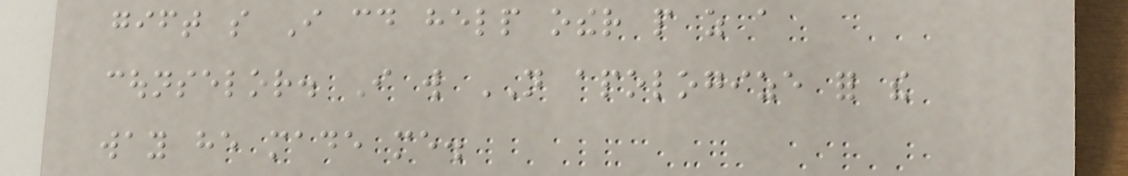gift so I could help other people as a
counselor. I will NOT apologize for the
way he made me.
